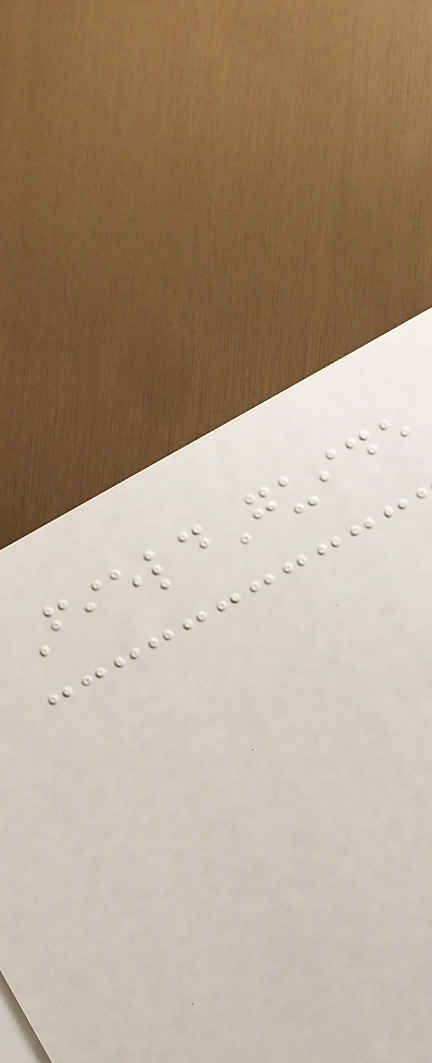FieldGuide
